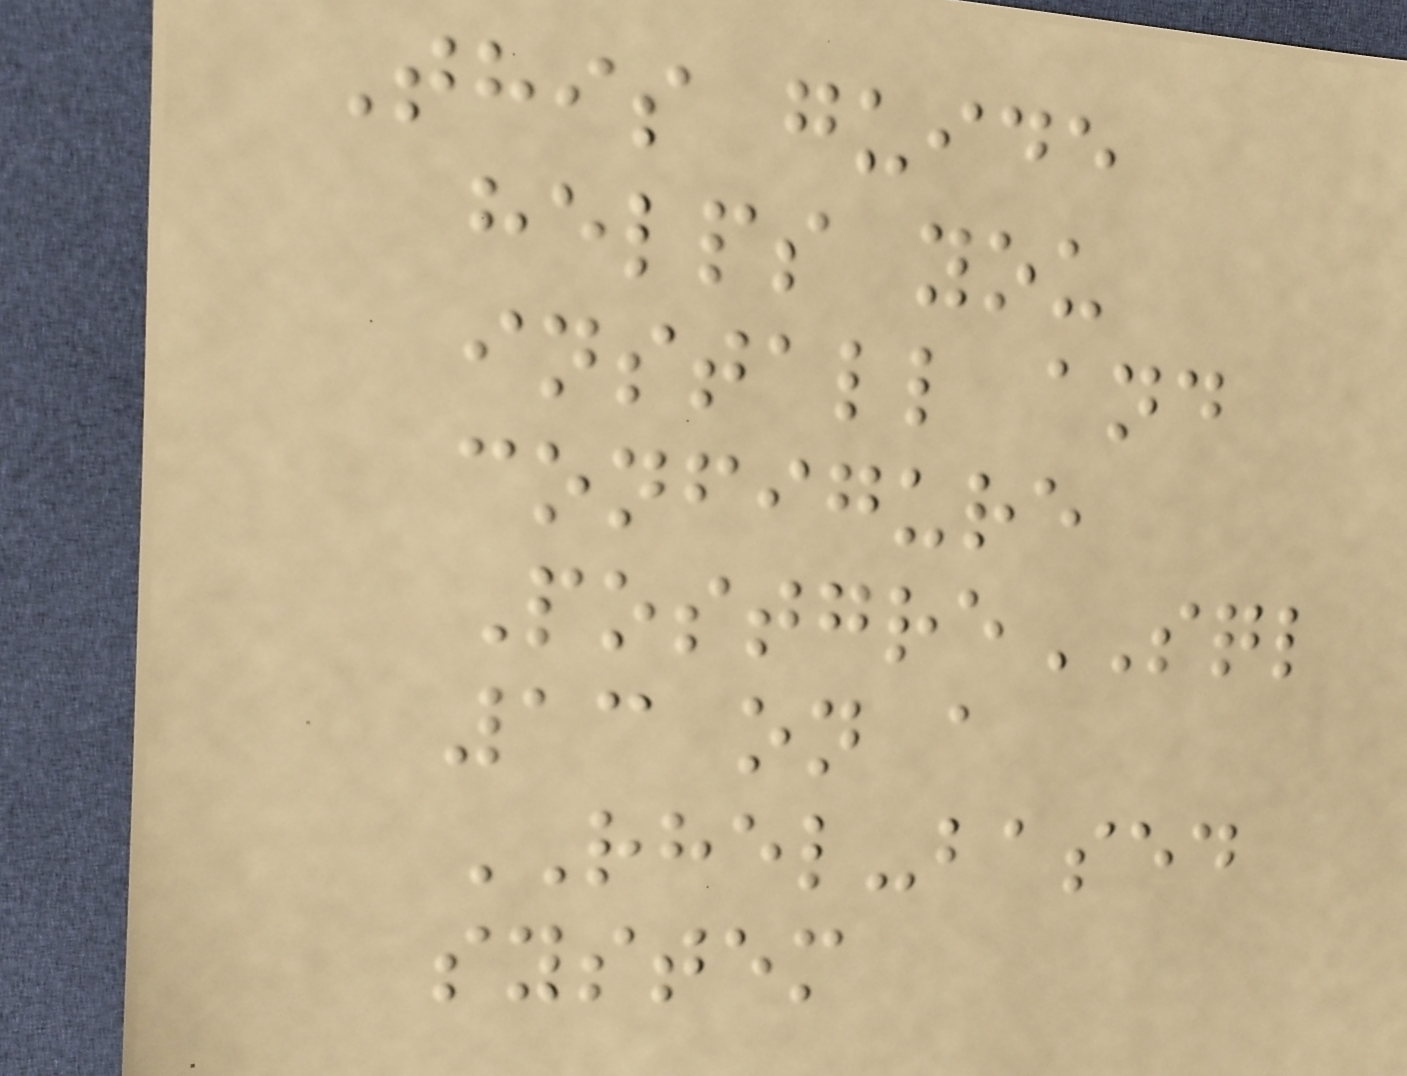This guide
helps you
install and
configure
PostgreSQL
13 on a
RHEL-based
system
